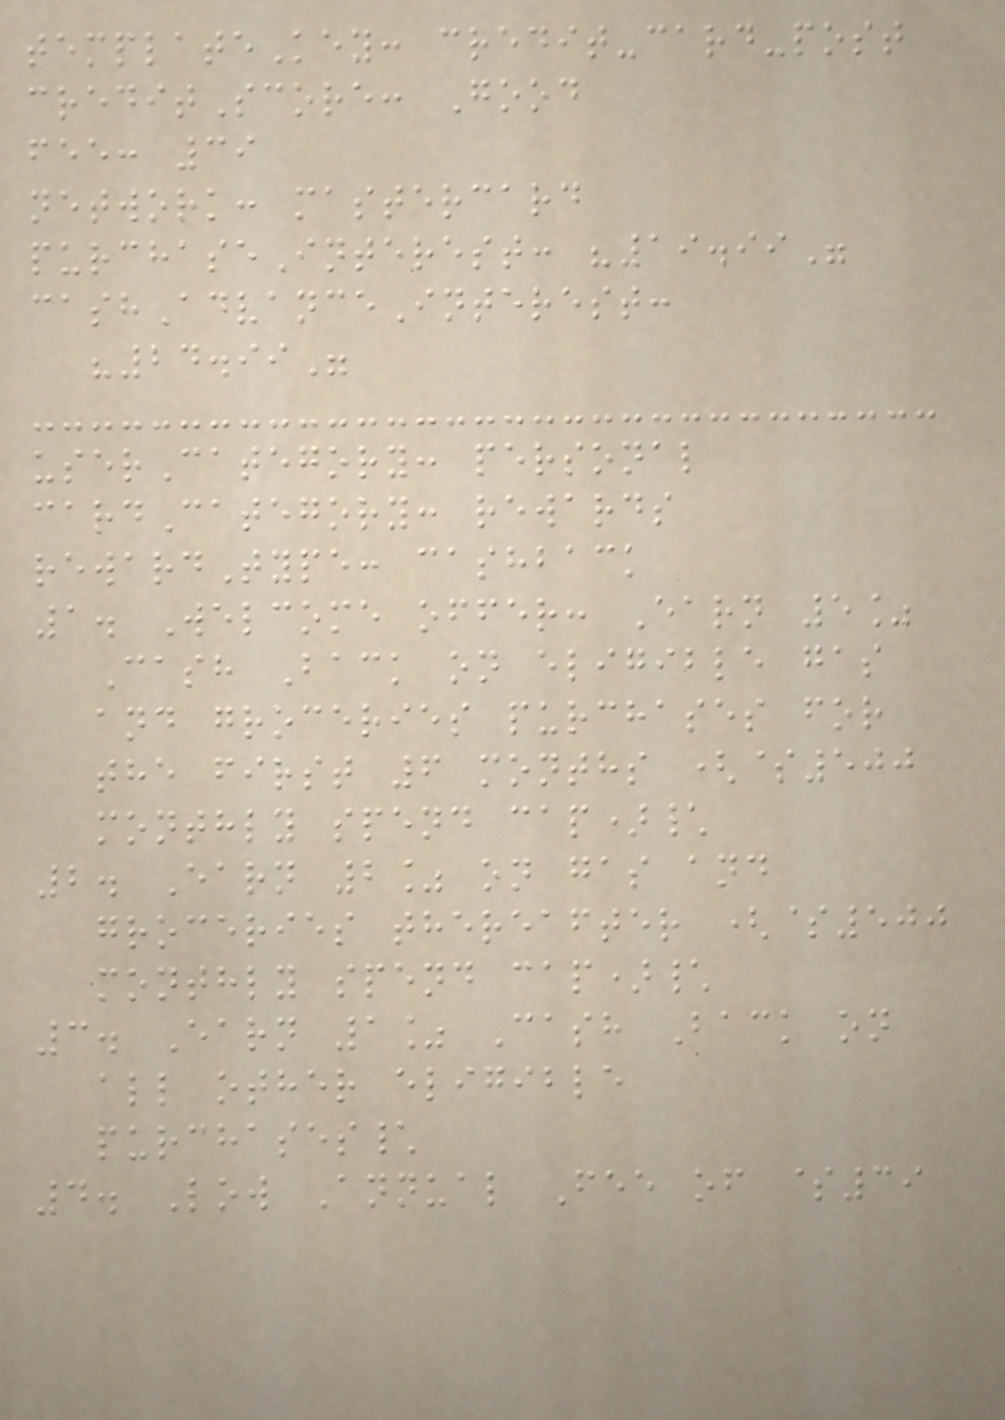templateKey: credit-card-post
creditScore: Good
fee: 39
network: mastercard
purchaseInterest: "19.99"
cashAdvanceInterest:
"24.99"
userCategory: personal
cardCategory: rewards
rewardType: cashback
1. Welcome offer: Earn 5%
Cash Back on eligible gas
and groceries purchases for
the first 6 months ($500
monthly spend cap)\
2. Earn 2% on gas and
groceries thereafter ($500
monthly spend cap)\
3. Earn 1% Cash Back on
all other eligible
purchases\
4. Low Annual Fee of $39
